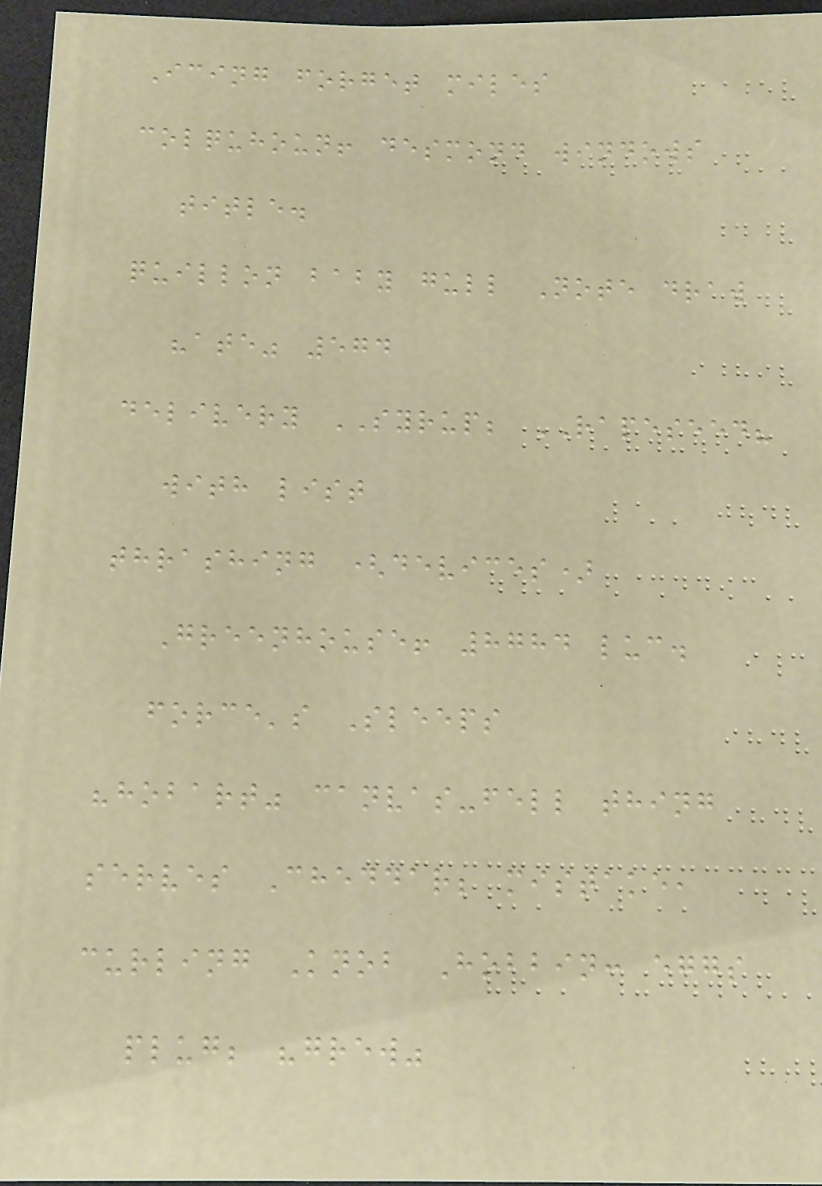Icing forget miles
colquhoun! desmond windows
title.
quillon baby gull Note draw
"ate" 574
delivery SYRUP; RAPESEED?
with list
thrashing (devices)
Greenhouse! 8784 luc.
force's Sleeps
"hobart" canvas-fell thing
serves Cheddar; mistake,
curling Knob Hobbin: eggs
plug; "grew"
